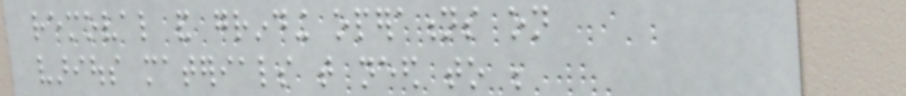removal and grinding operations on
various materials that need to be
